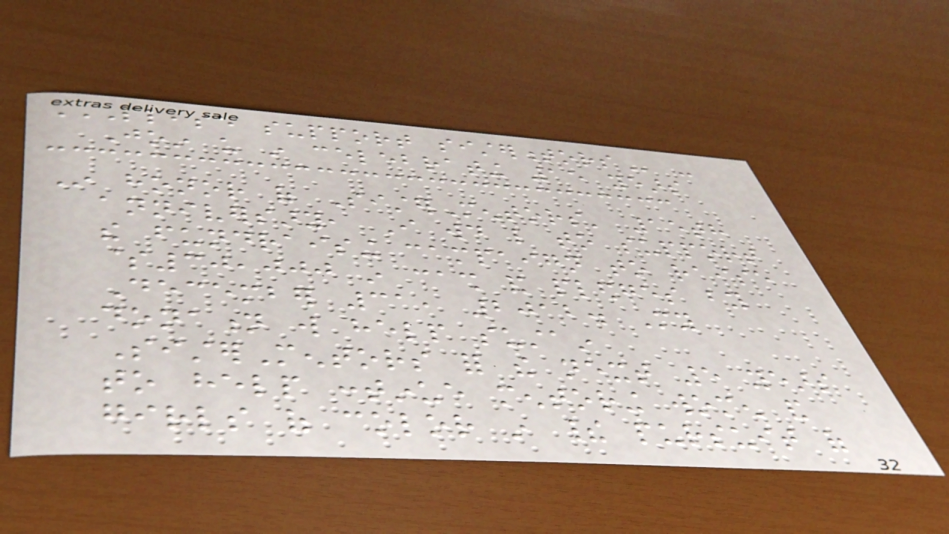PLEASE SUPPORT SISTERMENTORS -
Join us in celebrating 15 years
In honor of SisterMentors' 15th
anniversary, I would like to support
the fundraising campaign to raise
$30,000 in cash and pledges by
December 31, 2012. My
donation will help sustain
SisterMentors for the next 5 years
to help continue mentoring women and
girls of color in their pursuit of
